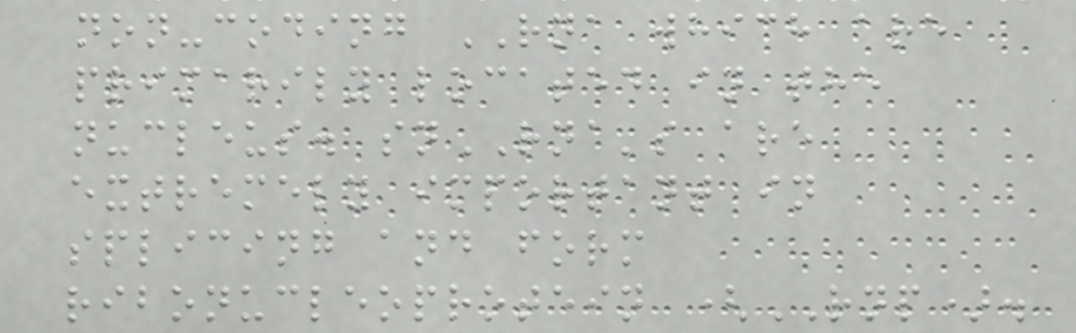non-coding RNA which are
primarily located in the
nucleus. snRNA's are
extremely important in
splicing and form
ribonucleoprotein (RNP).
